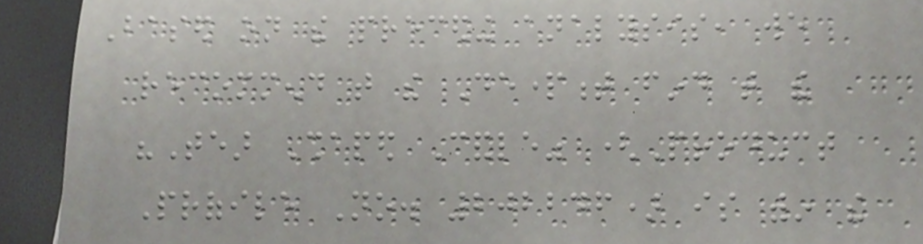Based on the preceding analysis, we
recommend that the Department find that the
"Tear Shaped Candle" (Product
Profile No. 202246) is within the
